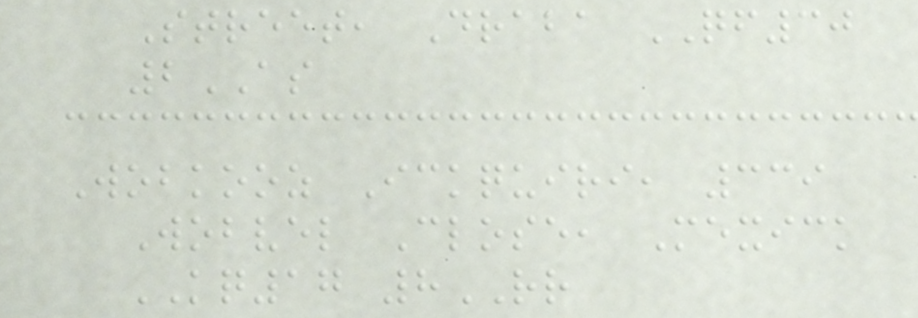Street, Draba QF30
2AS
Wobkooz Ickquiri, 339
Wobvel Close, Mexick
KQ17 8RR
